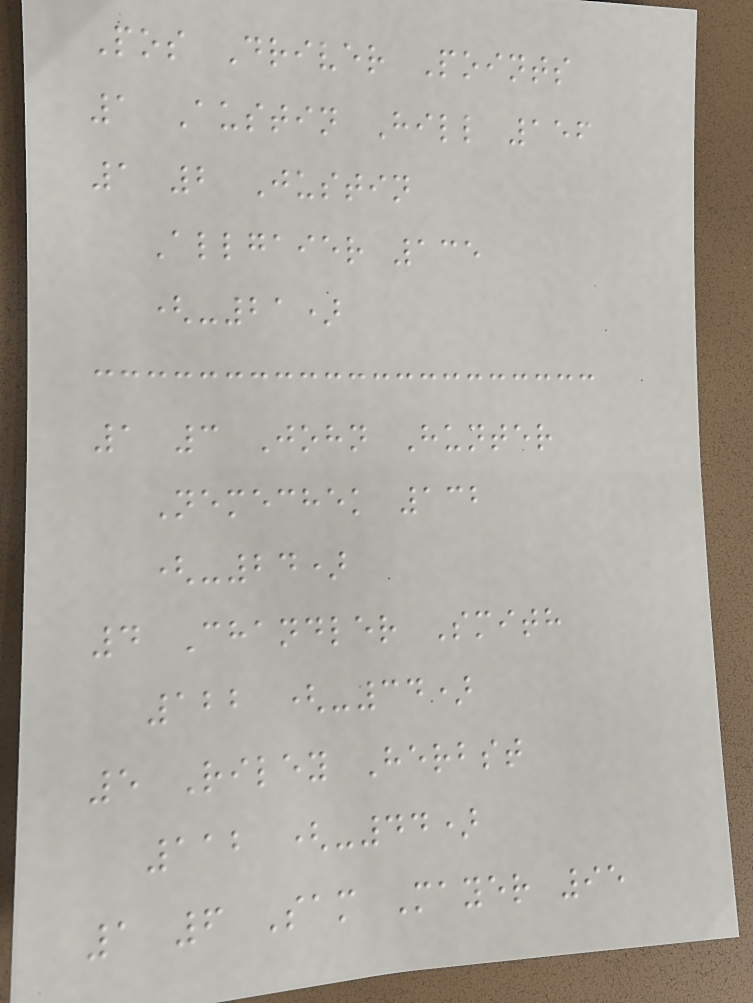Pos Driver Points
1 Austin Hill 156
1 2 Justin
Allgaier 135
(-21)
1 3 John Hunter
Nemechek 132
(-24)
4 Chandler Smith
122 (-34)
5 Riley Herbst
112 (-44)
1 6 Sam Mayer 95
